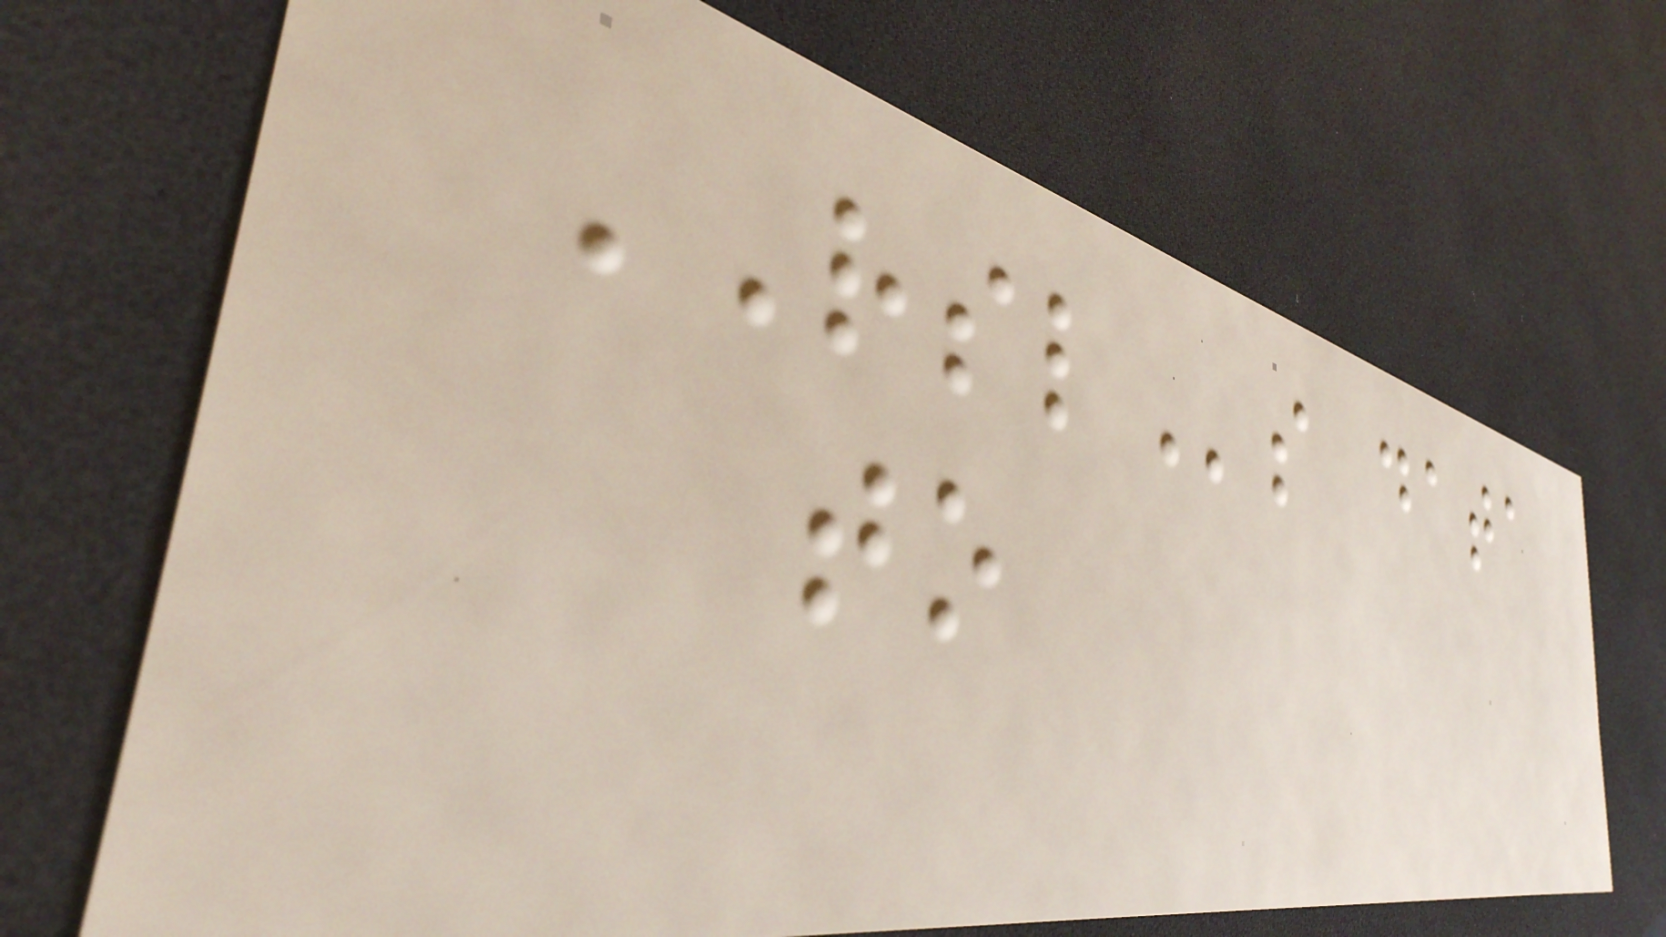RSLs data
to
